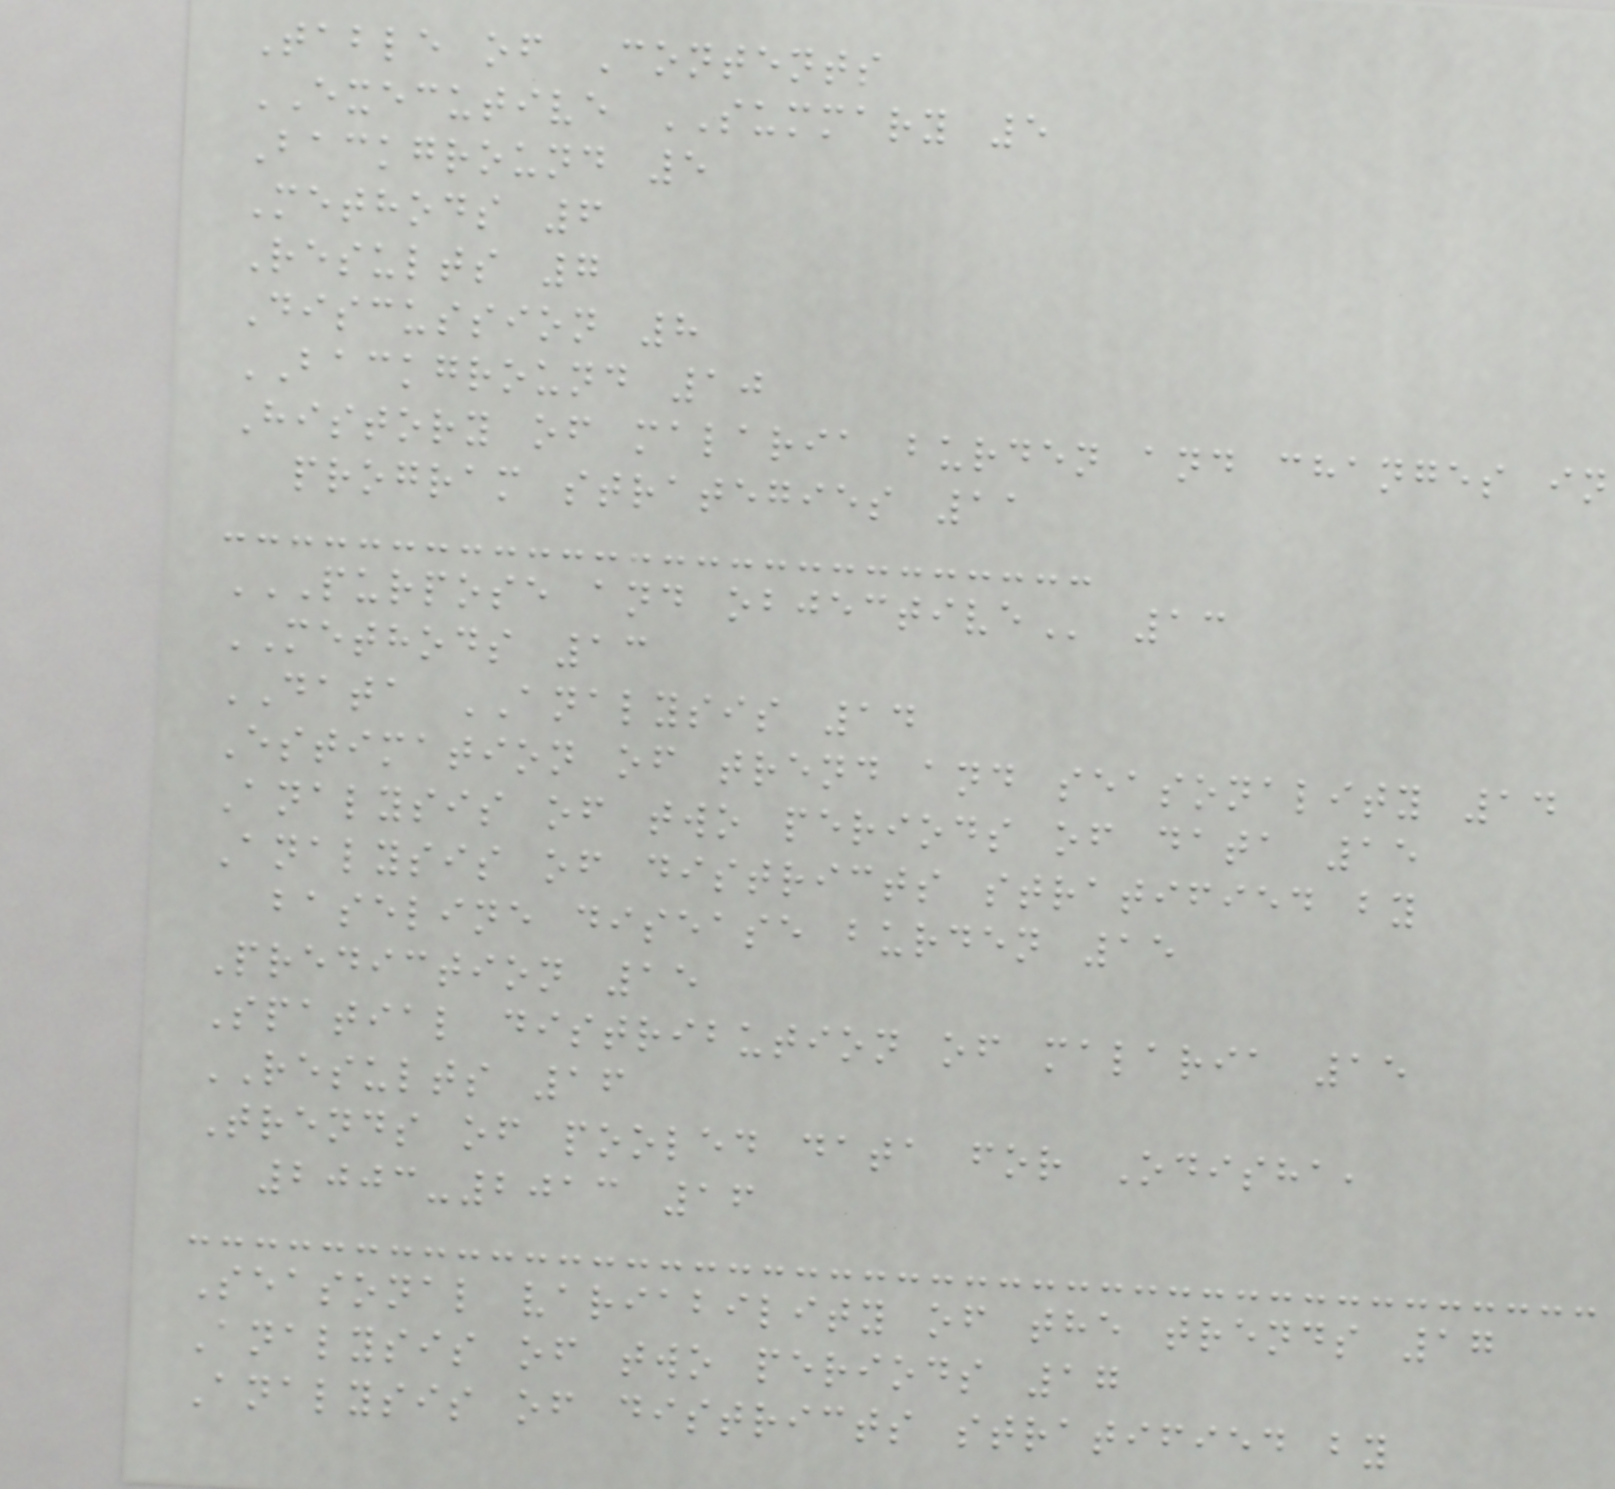Table of Contents
EXECUTIVE SUMMARY 5
Background 5
Methods 6
Results 7
Discussion 8
BACKGROUND 10
History of malaria burden and changes in
program strategies 11
PURPOSE AND OBJECTIVE 13
METHODS 13
DATA ANALYSIS 14
Estimation of trend and seasonality 14
Analysis of two periods of data 15
Analysis of districts stratified by
baseline disease burden 15
Prediction 15
Spatial distribution of malaria 15
RESULTS 16
Trends of pooled data for Odisha,
2003-2013 16
Seasonal variability of the trends 17
Analysis of two periods 17
Analysis of districts stratified by
